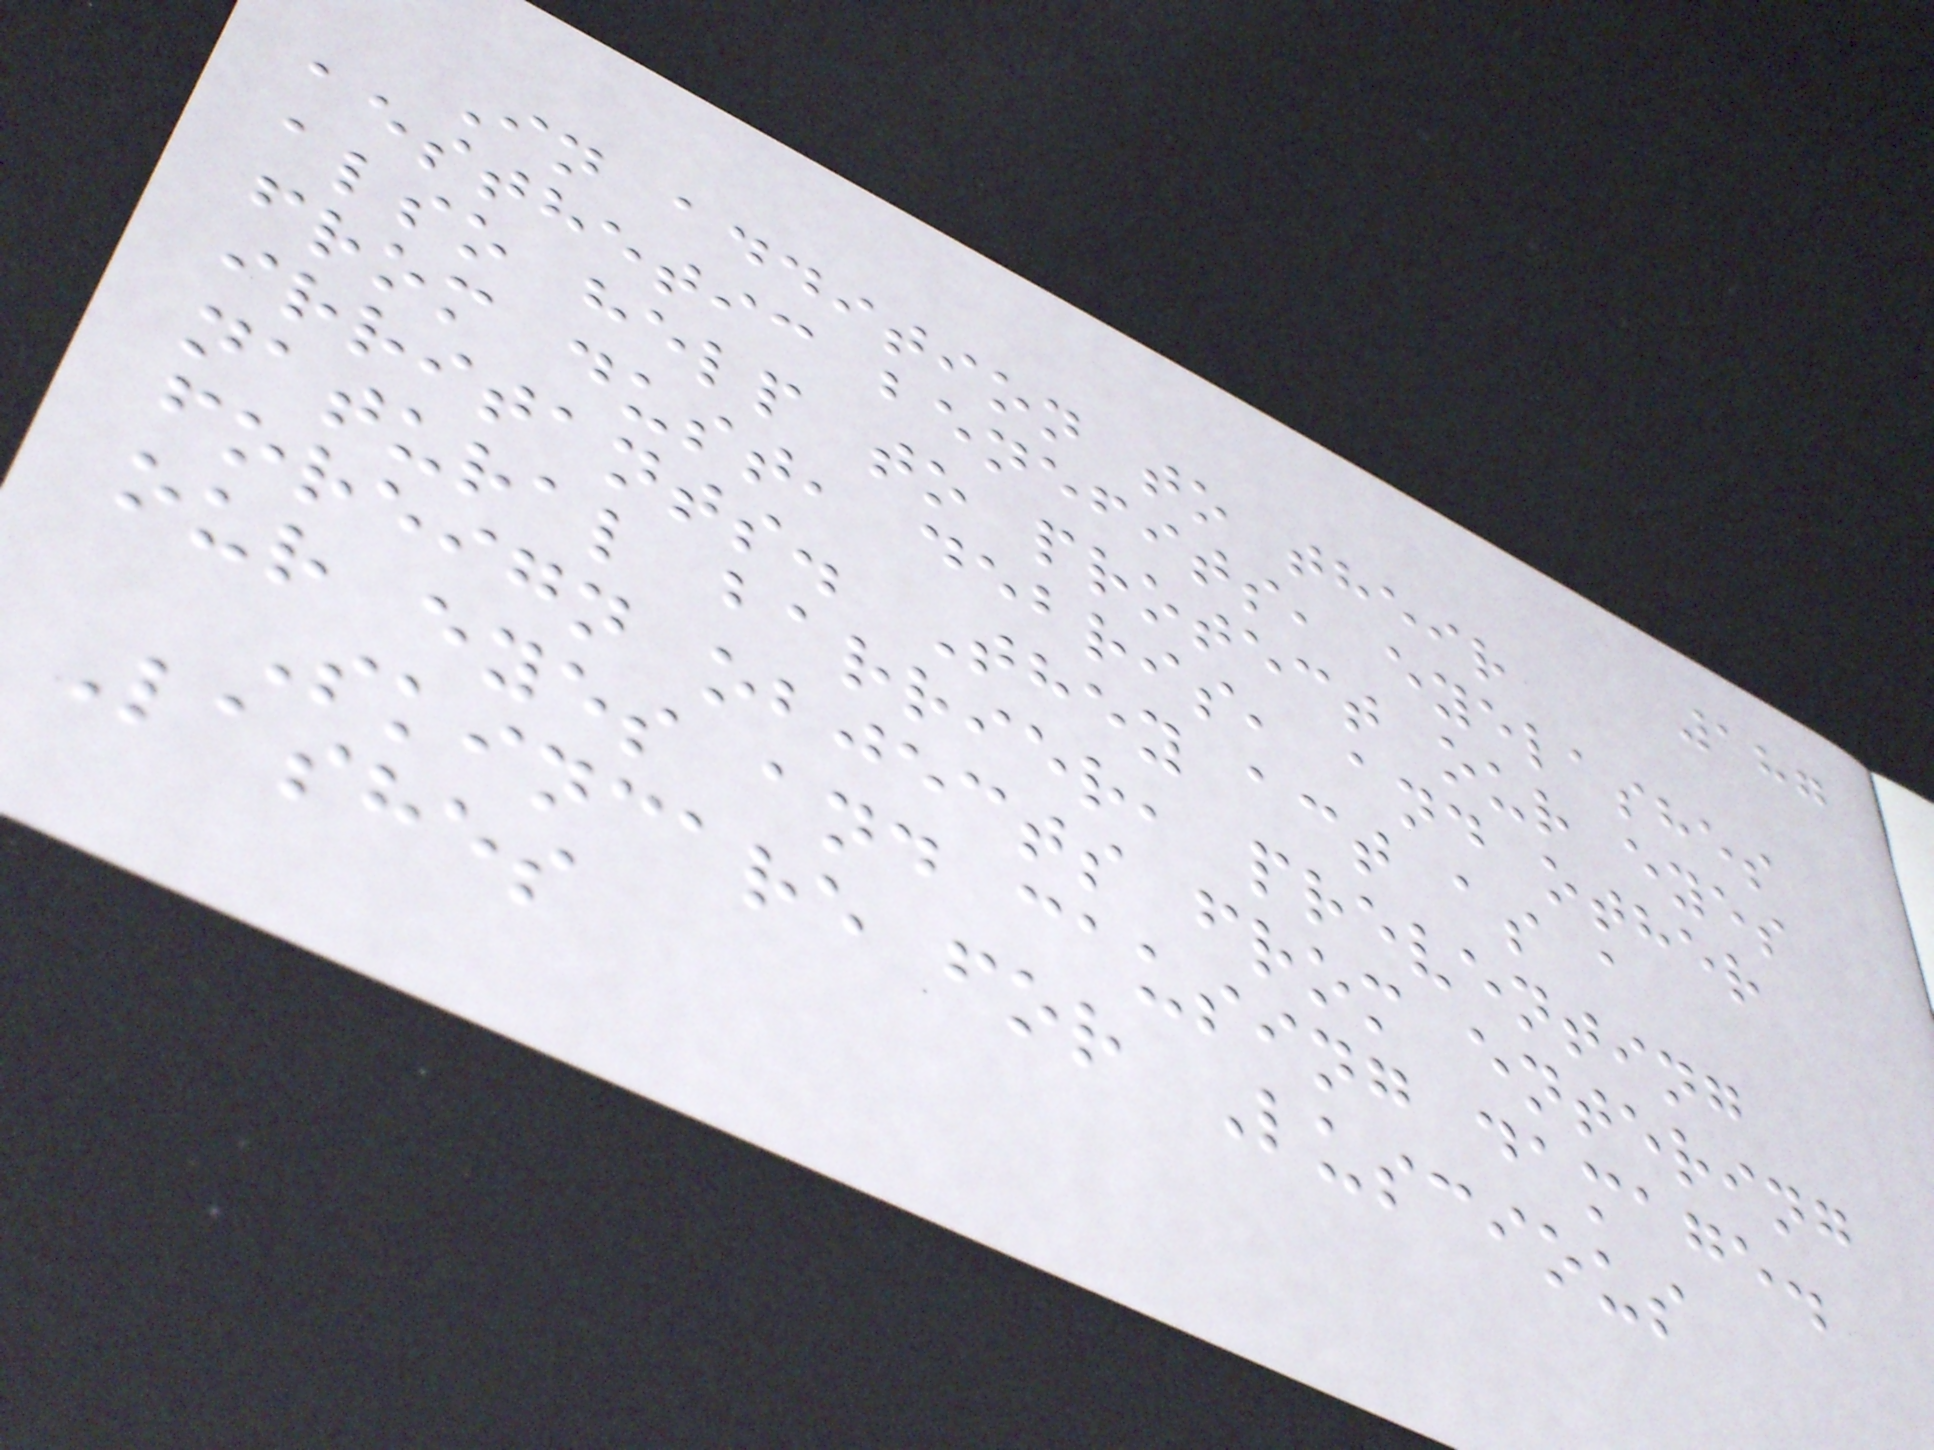187
In addition to their
aesthetic benefits, eyelashes
also help to protect our eyes
from dust, debris, and other
irritants. They act as a
natural barrier, preventing
foreign objects from entering
our eyes and causing damage.
Skincare for Luscious
Lashes
